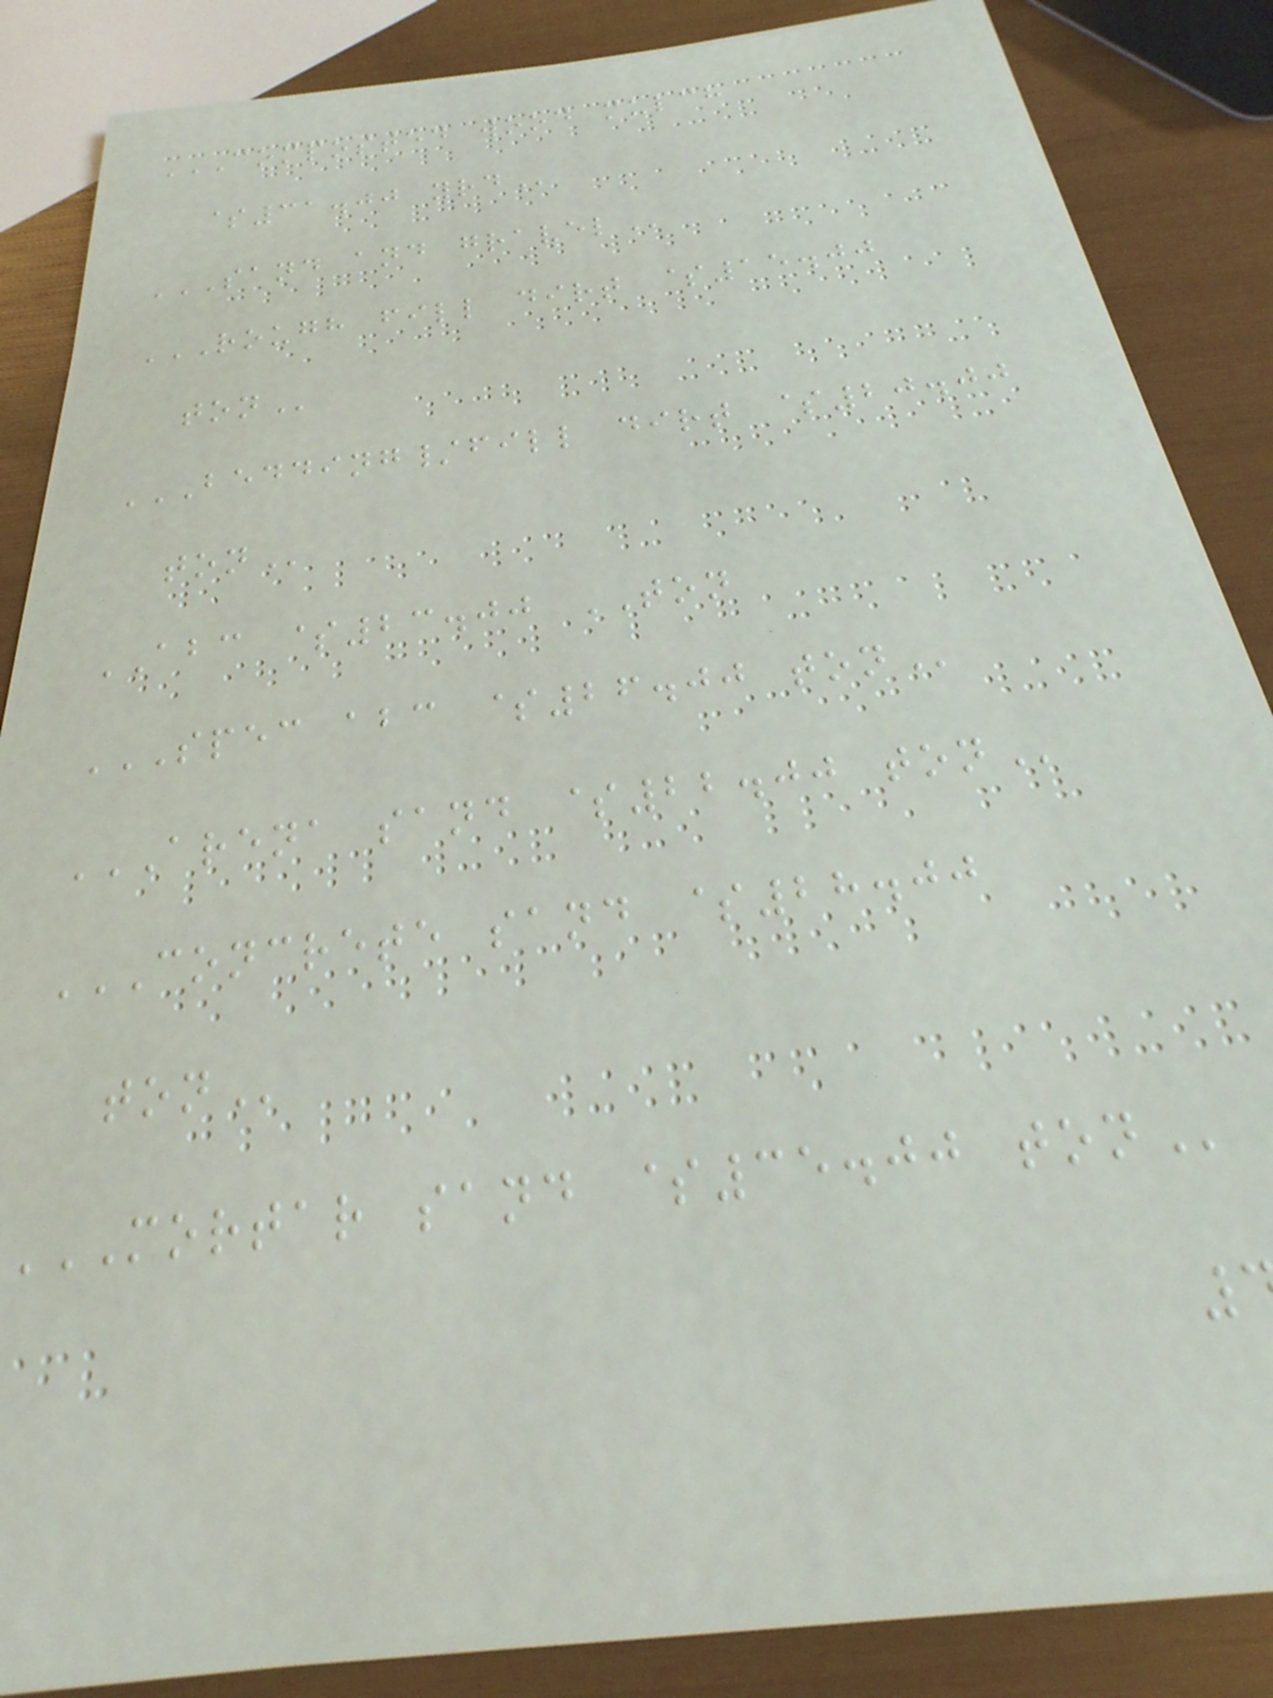COMPOSTED WOOD MULCH
$31.00
SAND AND GRAVEL
ROUGH FILL DIRT $15.00
BEDDING/FILL DIRT $20.00
ABC $23.00 TON
SPEC ABC $26.00 TON
ARENA SAND $22.00 TON
CONCRETE SAND $28.00
MORTAR SAND $35.00 TON
